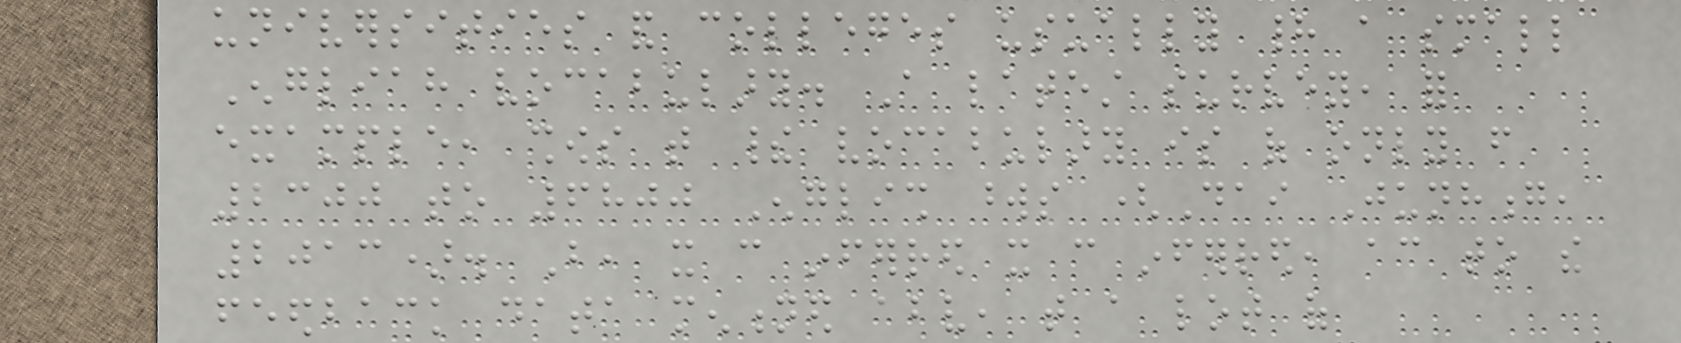universities and colleges usually had a small
Engliah vocabulary. A latest survey, for
example, shows that their vocabulary is of only from
2300 to 6800 English words (Dai Junhong,
2013). But, it can inferred it can inferred, according to the
feedback data mentioned above, that a lot of
